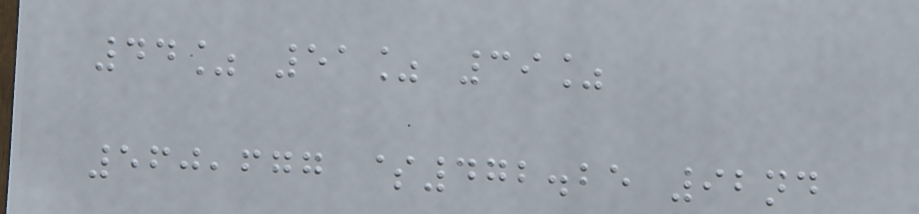44% 51% 39%
560,677 $472.25 92nd
